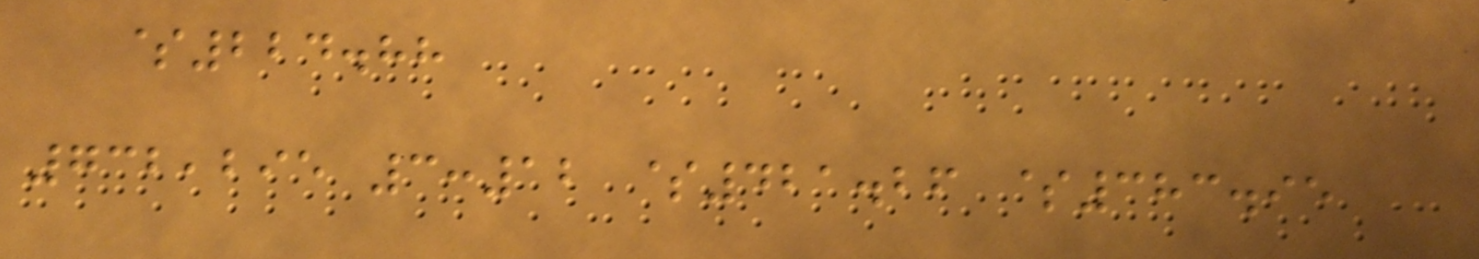$224.88
732,295 3:12 $421.26 $383.95
